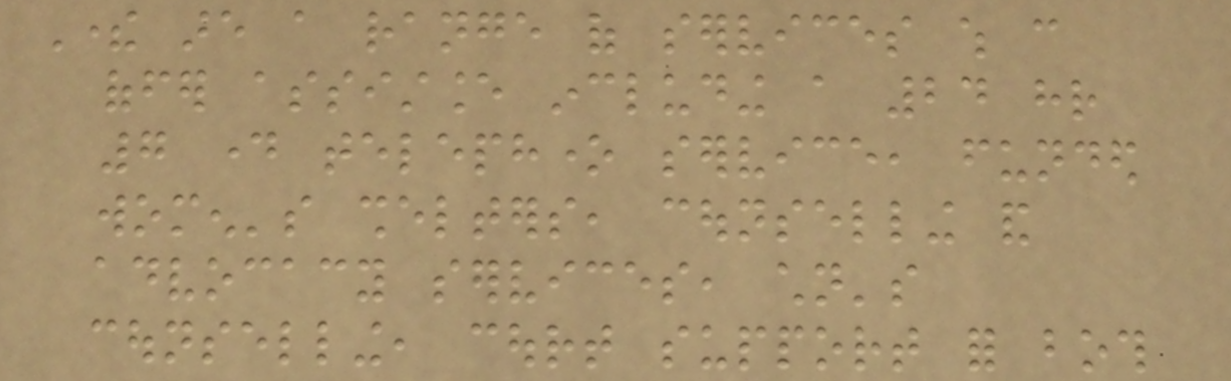There are a range of services which can
offer assistance including a 24 hr
7 day telephone service, funded
women's shelters, counselling and
advocacy services, children's
counselling, court support for both
